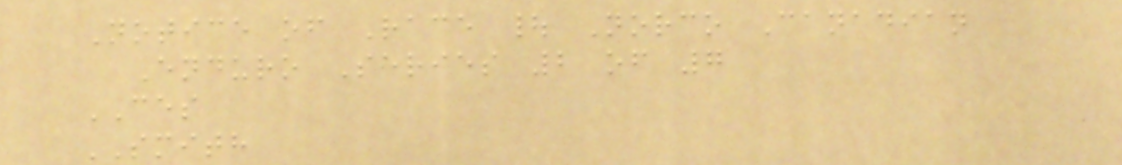Notice of Race | Norco Canadian
Enduro Series 2 of 7
CES
SMITH
